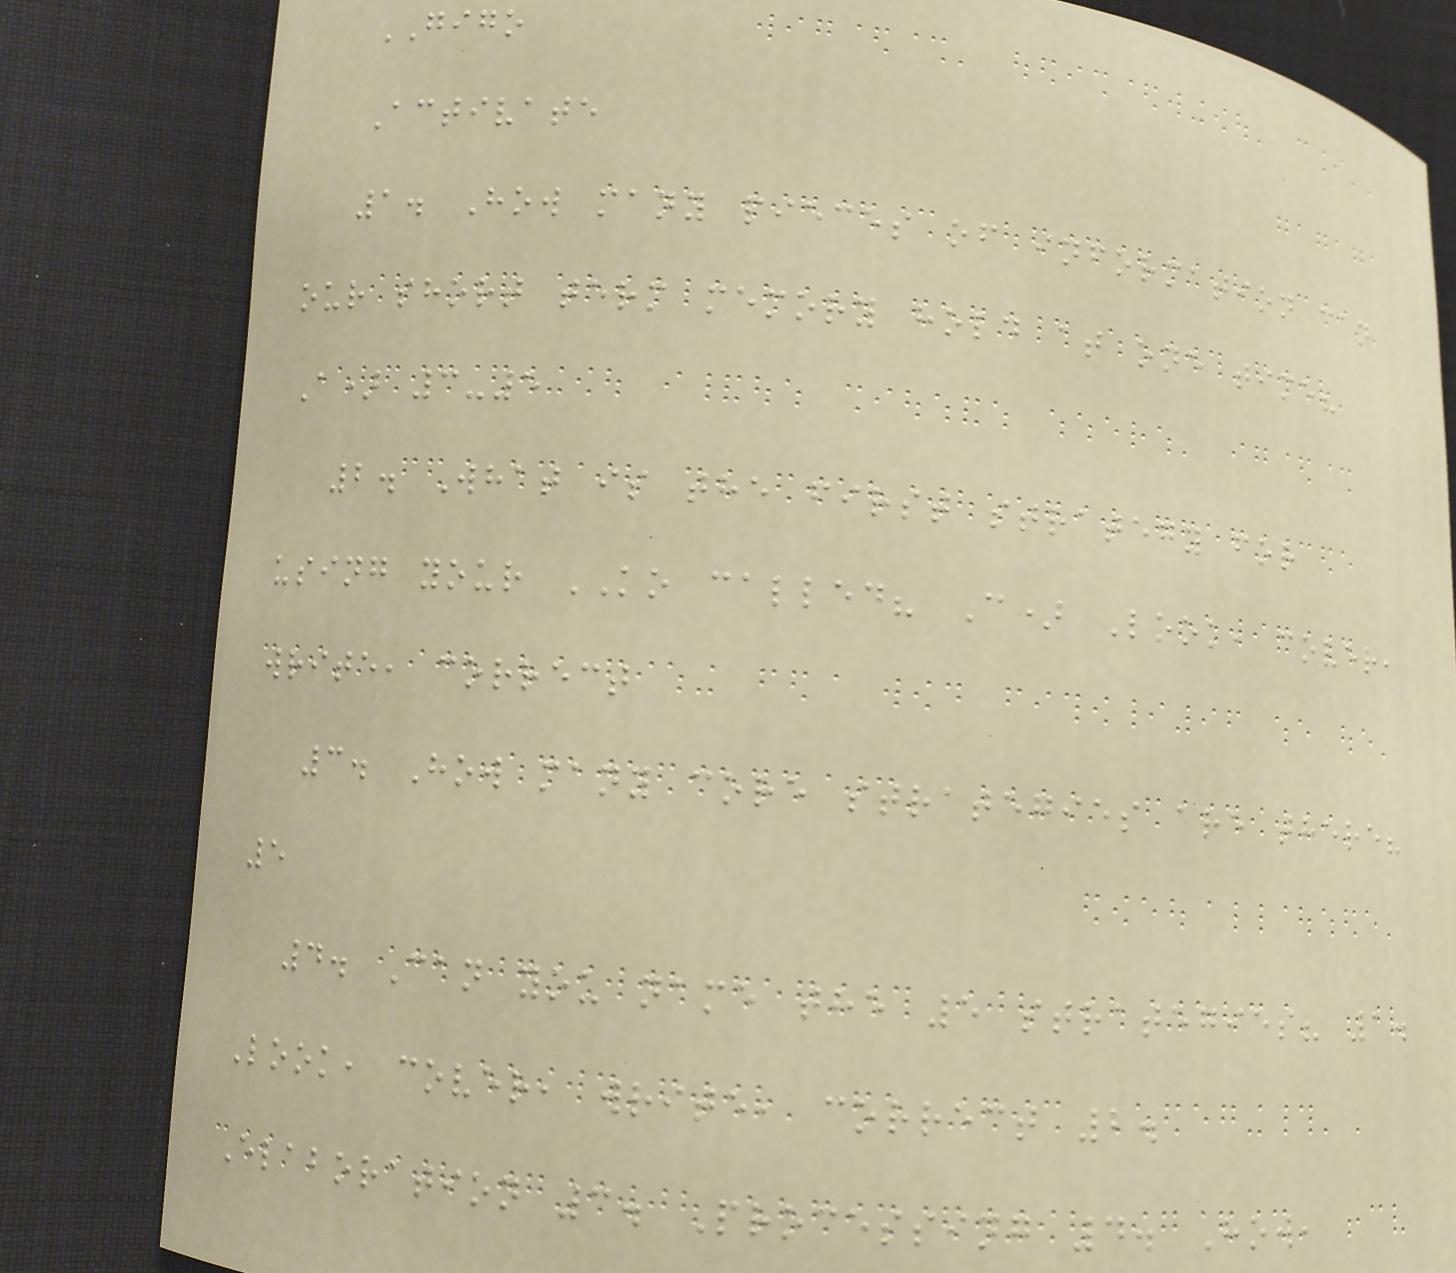GIGO
Activate
1. How many pieces of information can
our short term memory hold at one time?
A) 3-5
2. What is the first strategy for
using your KO called? C) Look, cover,
write, correct
3. How many core strategies are there?
5
4. Can you name the 5 strategies? 1.
Look, cover, write, correct 2.
Elaboration 3. Processing 4. How,
